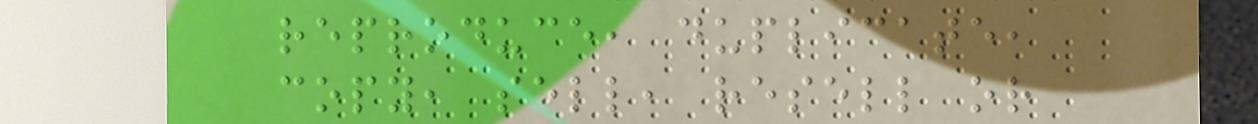reproduce, duplicate,
copy, sell, resell or
